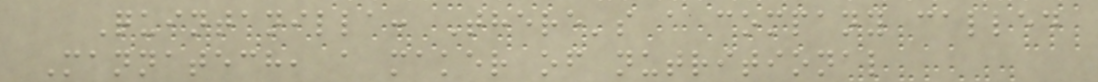Quintanilla: There's a company called
Mannatech, a maker of nutritional
